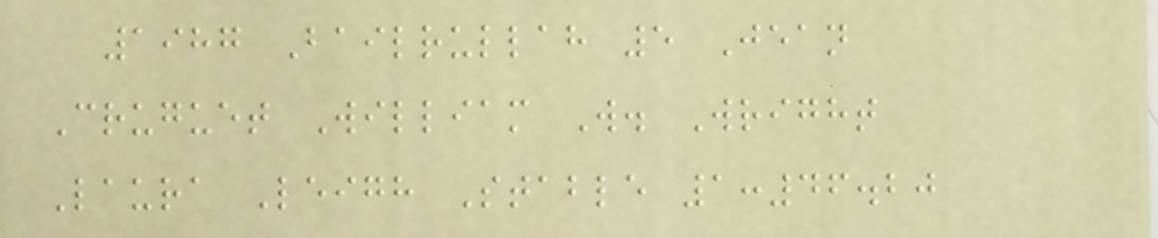1987 Bailrullah 5 Jean
Cruguet William W. Wright
Laura Leigh Stable 1:46.20
